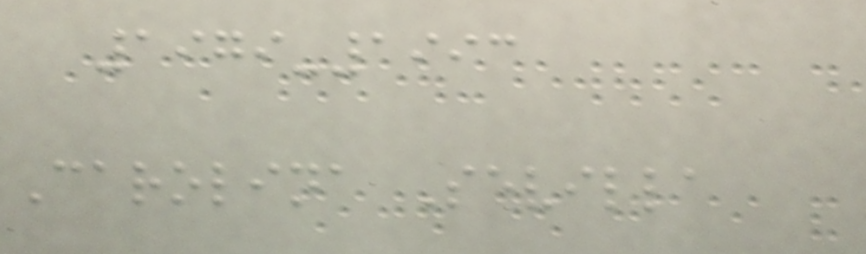1979-1993
Carolina Sevilla
